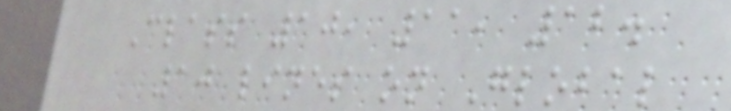Class 10, 11, 12.
10 lines on Global
